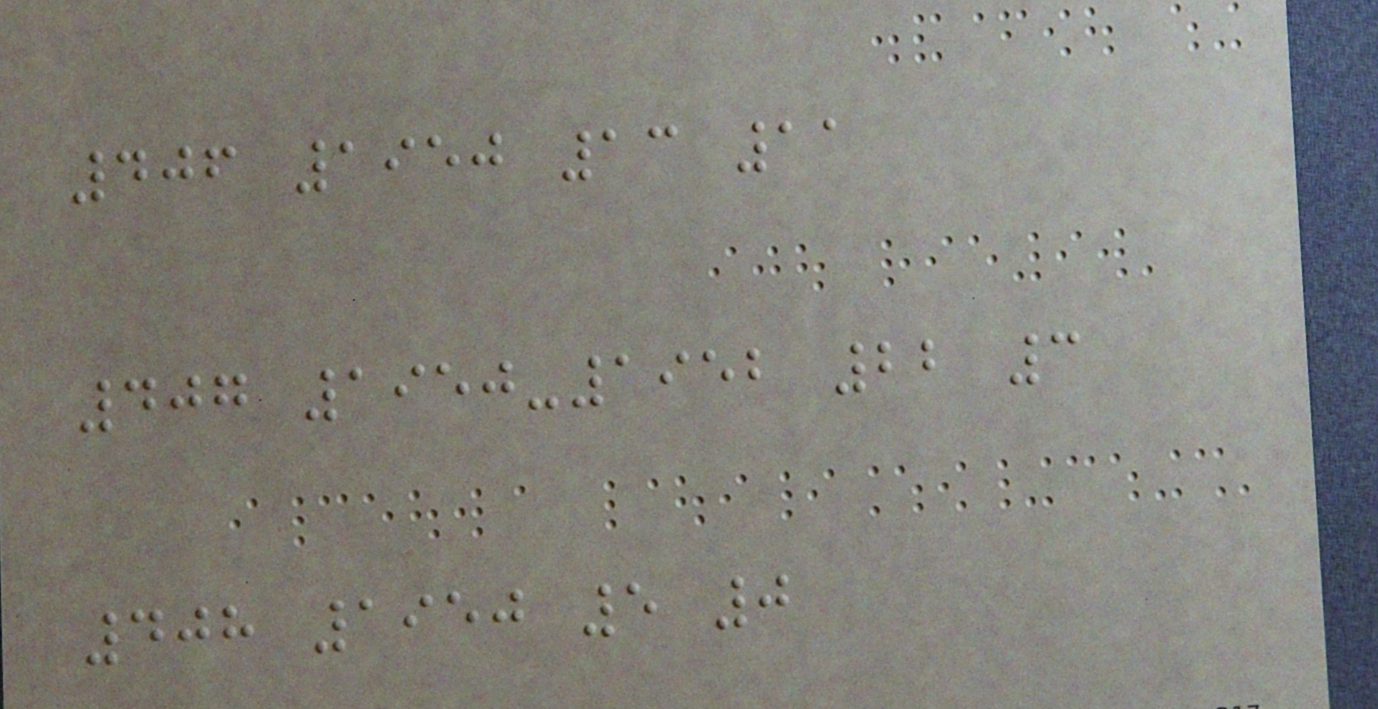406 1950 13 11
407 1950-1952 22 3
408 1950 5 0
